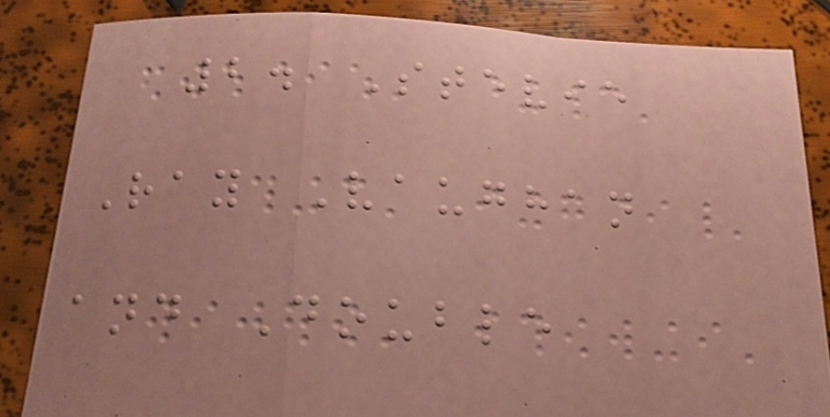2. Stevie
Ray Vaughan
and Double
